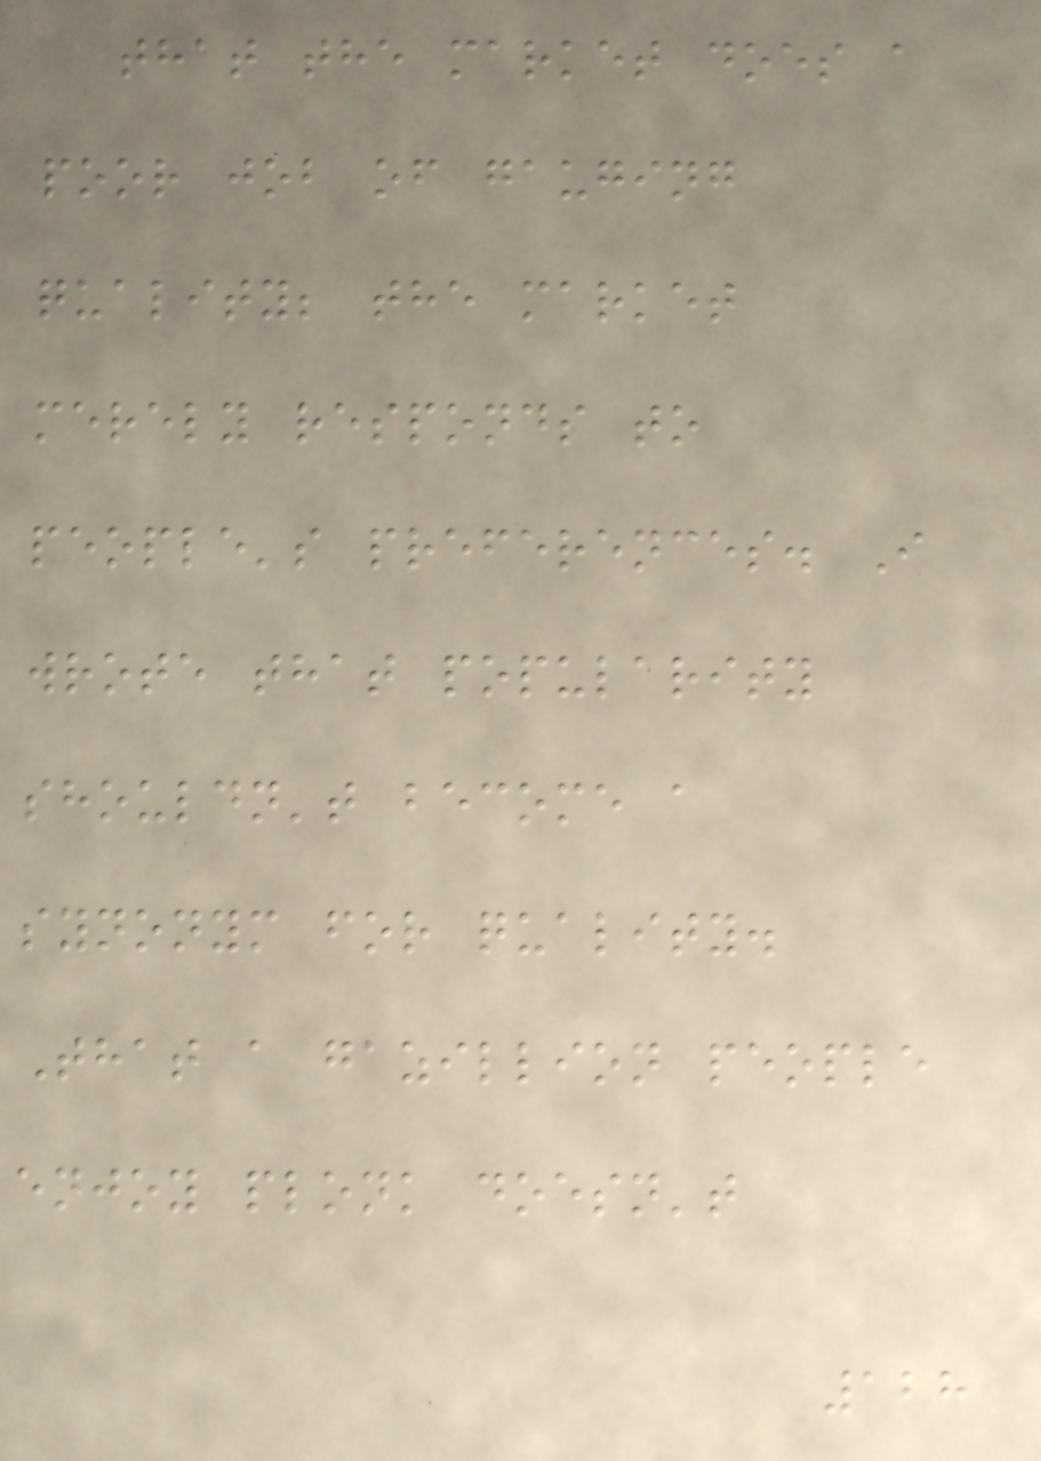that the market does a
poor job of gauging
quality; the market
merely responds to
people's preferences. I
wrote that popularity
shouldn't become a
synonym for quality.
That a gazillion people
enjoy plonk doesn't
128
